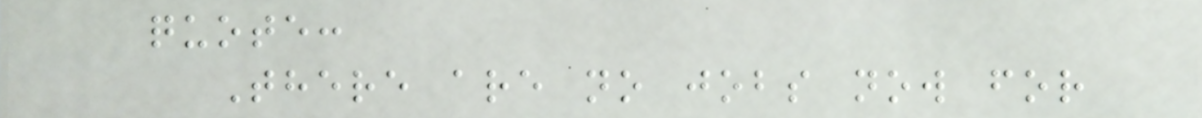quote:
There are no jobs now for
